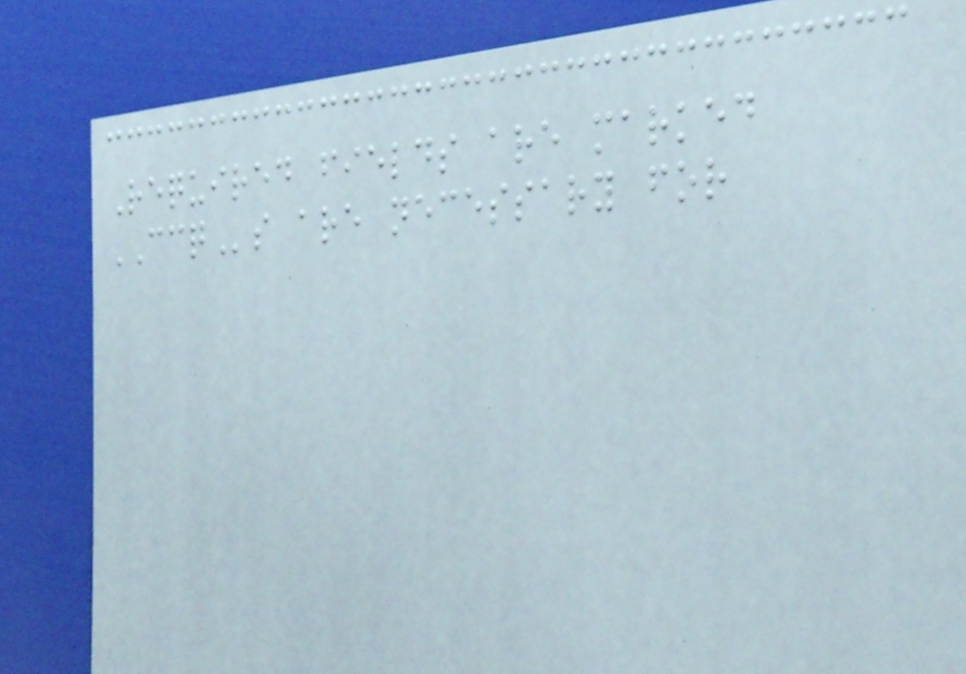Required fields are marked
CCQs are necessary for
